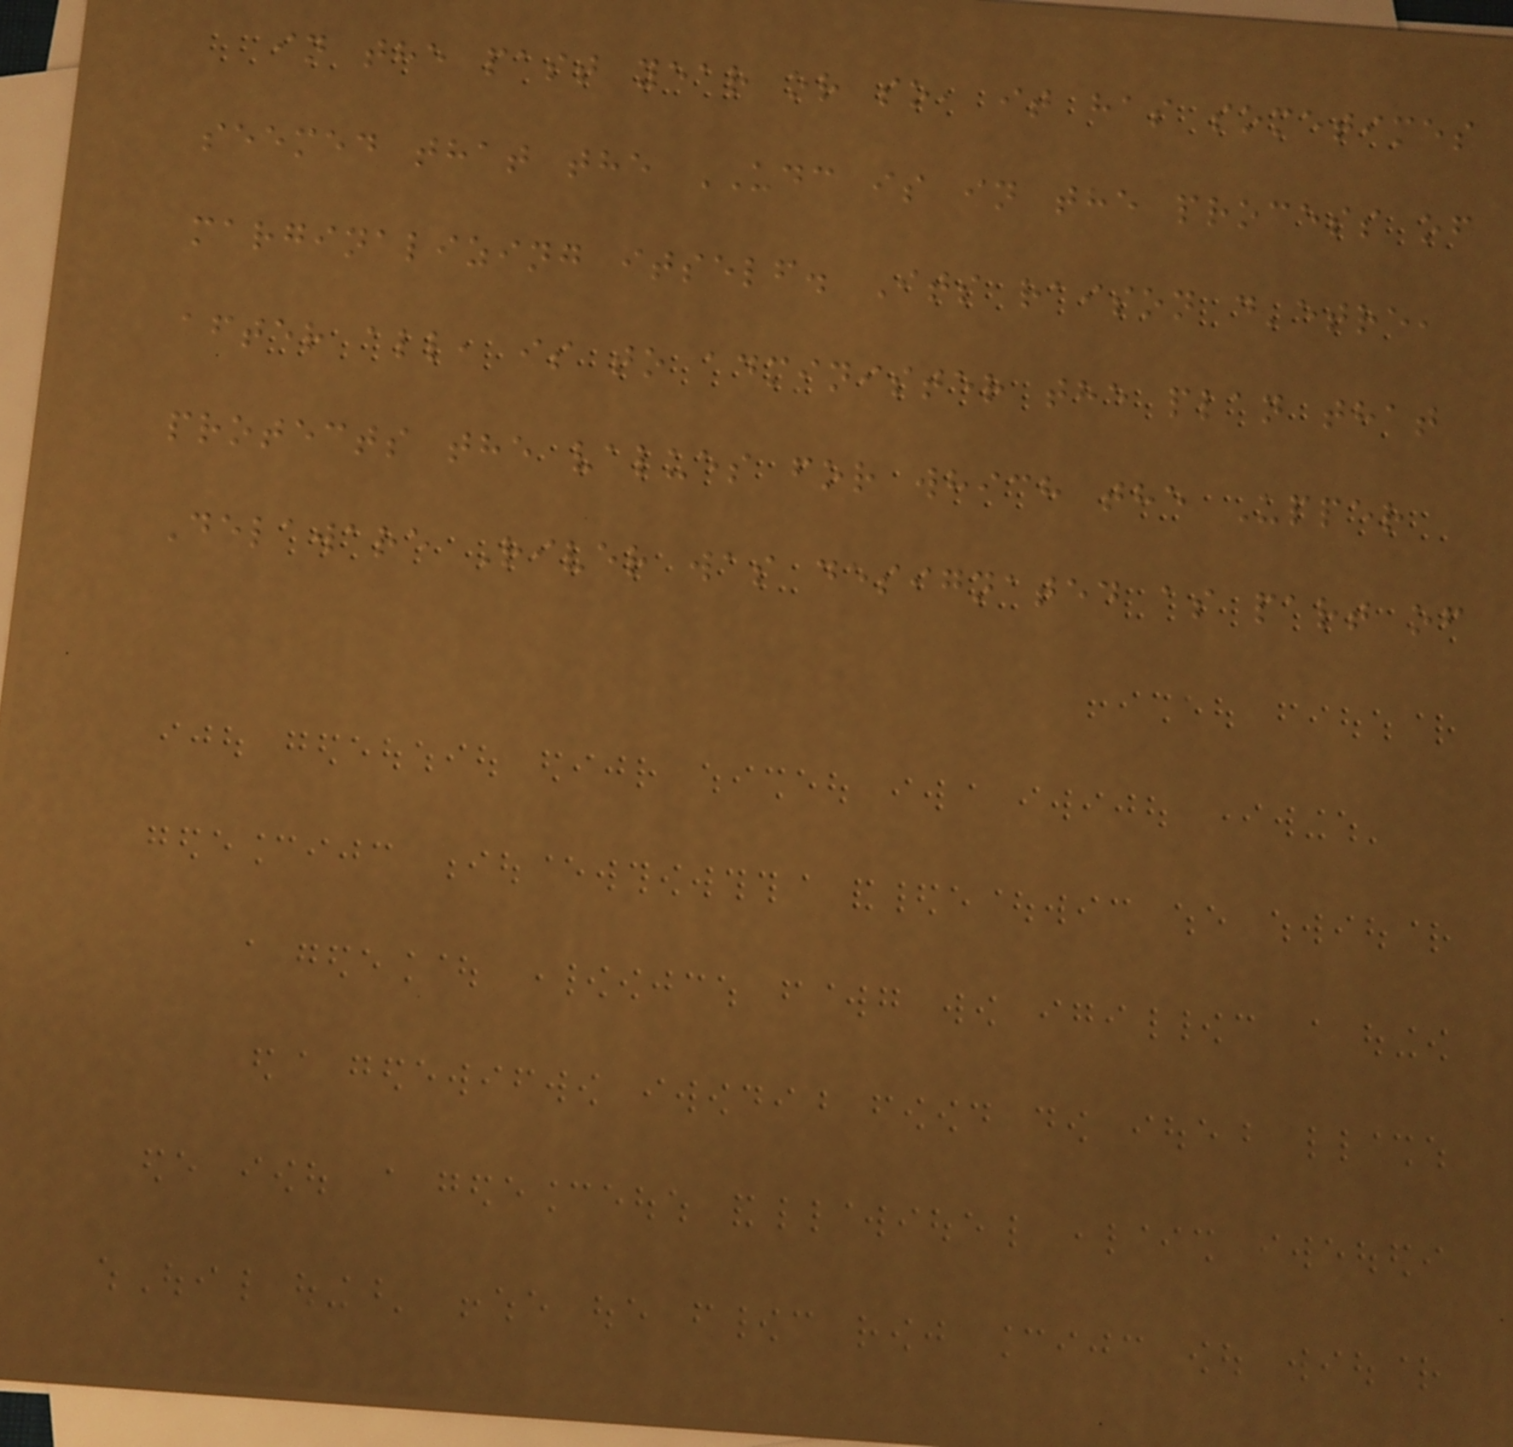in the past year or so, it has sometimes
seemed that the UDC is in the process of
marginalizing itself. Its raison d'etre,
after all, is to administer the plan that
protects the values for which the Upper
Delaware River was designated as part of
